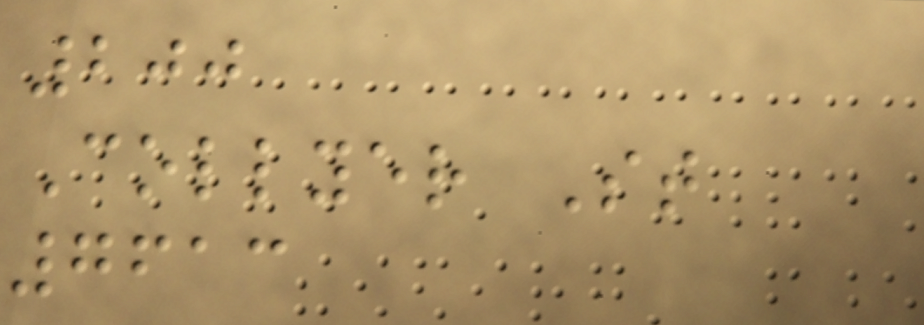200
Collyer St
7613
